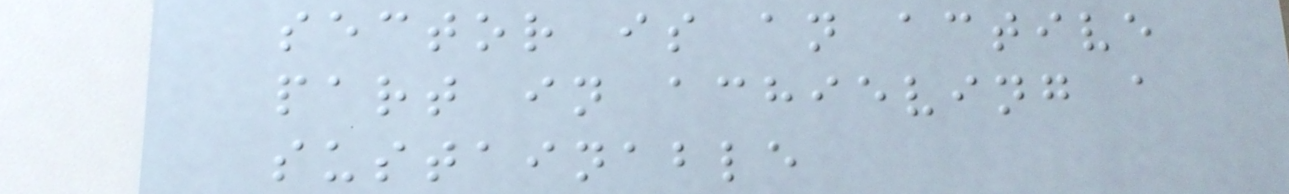sector is an active
part in achieving a
sustainable
